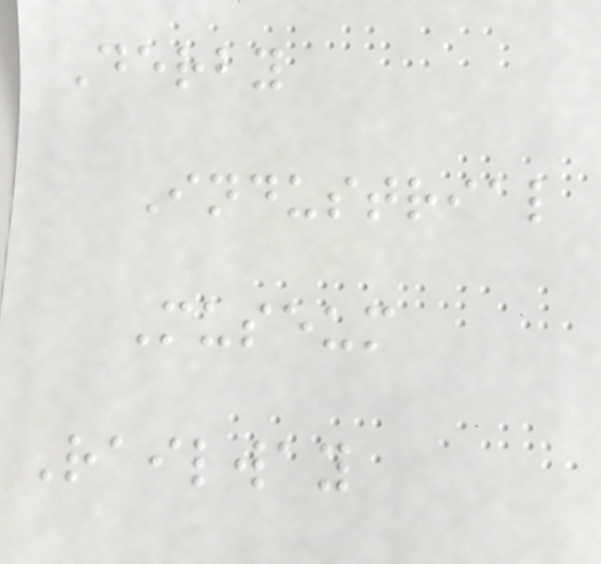Derby
Industrial
Museum
Railway
